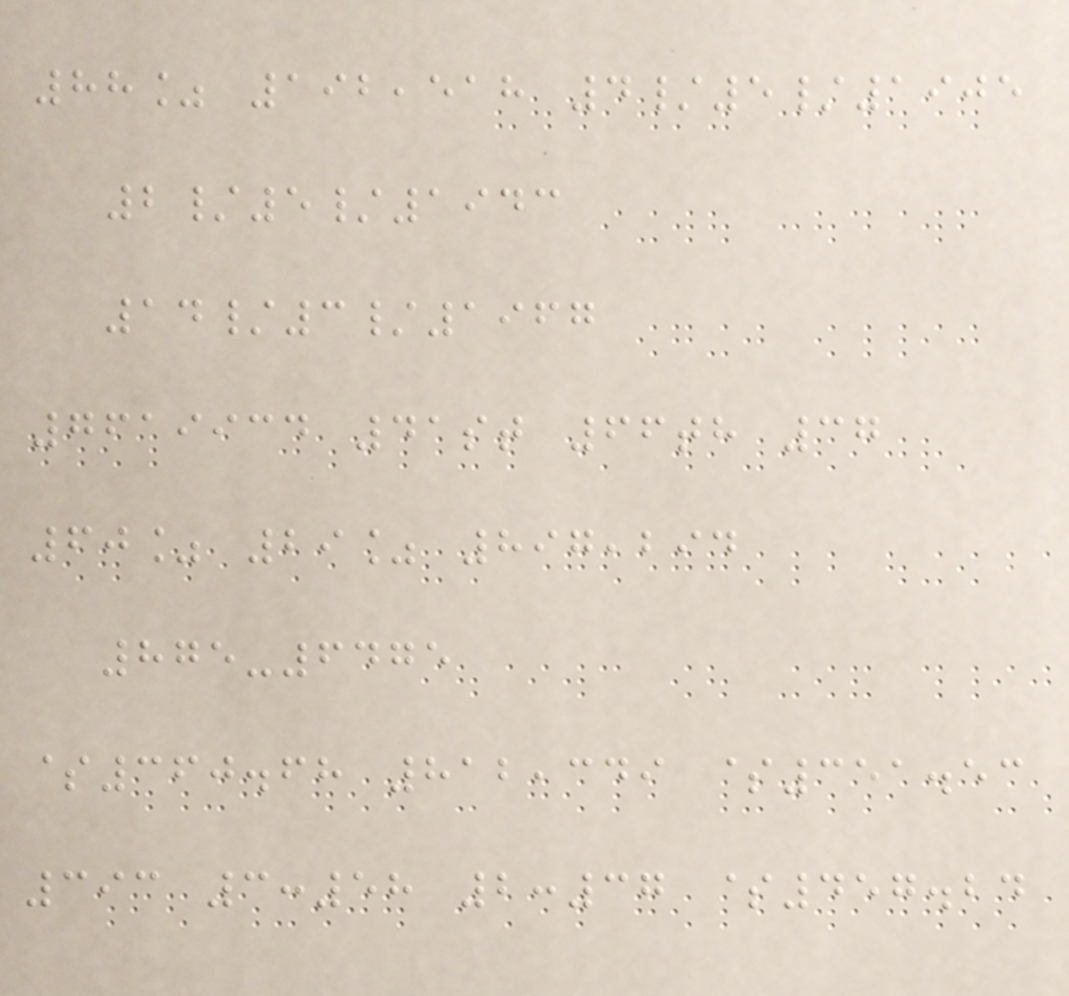88% 192,518 4/5/1905
2/5/1943
14/3/1967
7619934 41st 66th 37
60% 29% 897,294
875-6475
$360.68 812,349 $351.53
393 3:58 2:37 $457.24
